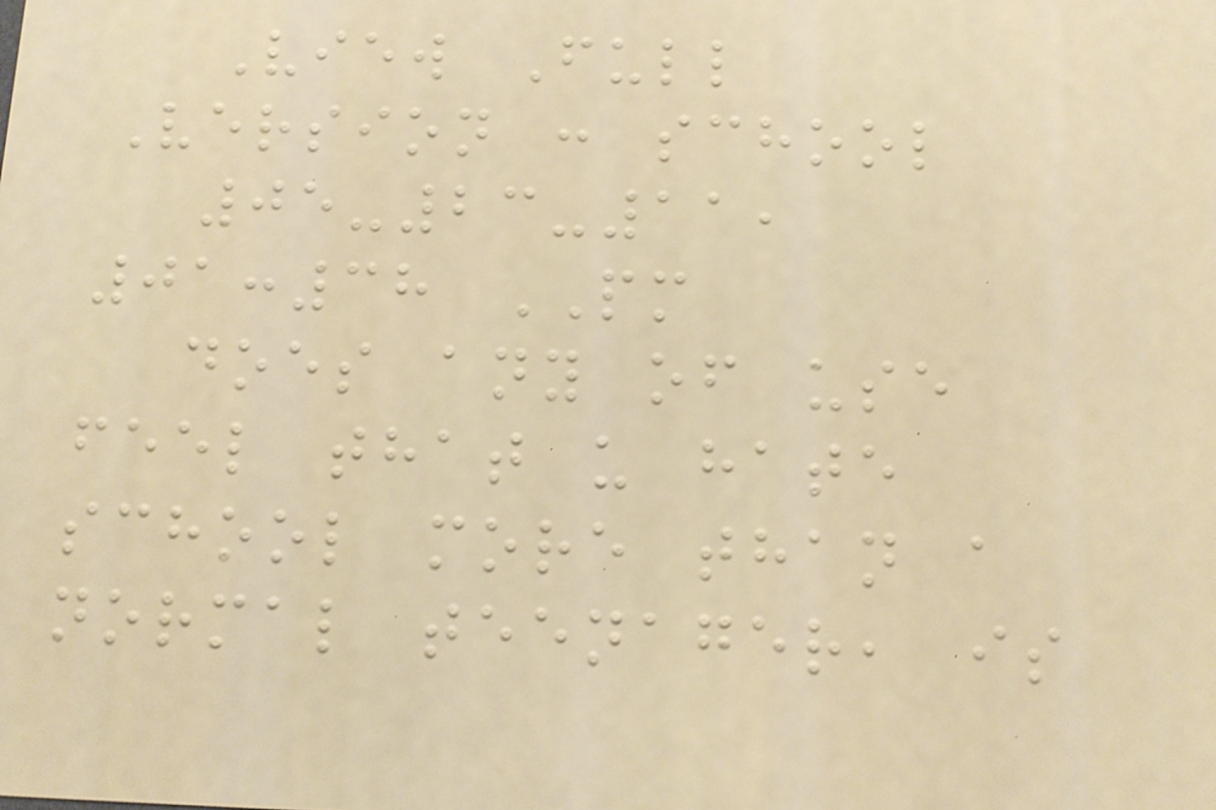View Full
Version : school
05-23-11,
01:38 PM
does any of use
feel that u hate
school more than a
normal teenager, is
